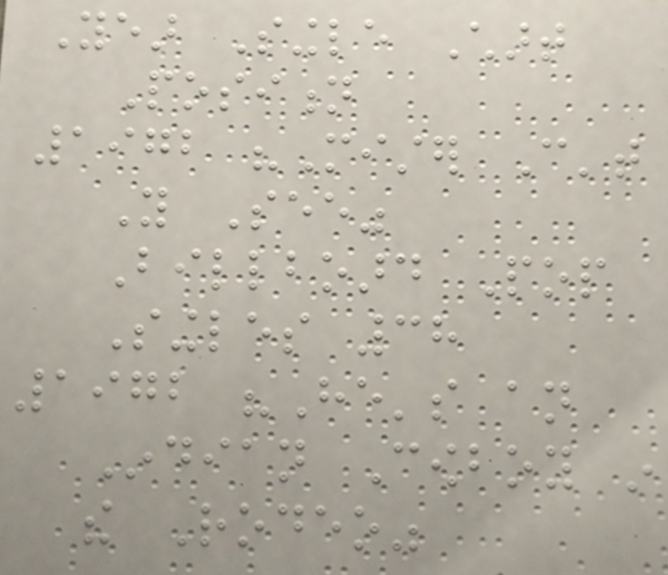Year Single Chart
Position
1972 "Mister Can't
You See"
Billboard Pop
Singles 38
1972 "He's an
Indian Cowboy in
the Rodeo"
